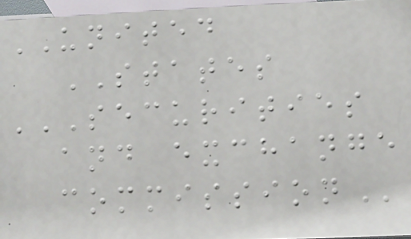UNITED
STATES
SECURITIES
AND EXCHANGE
COMMISSION
